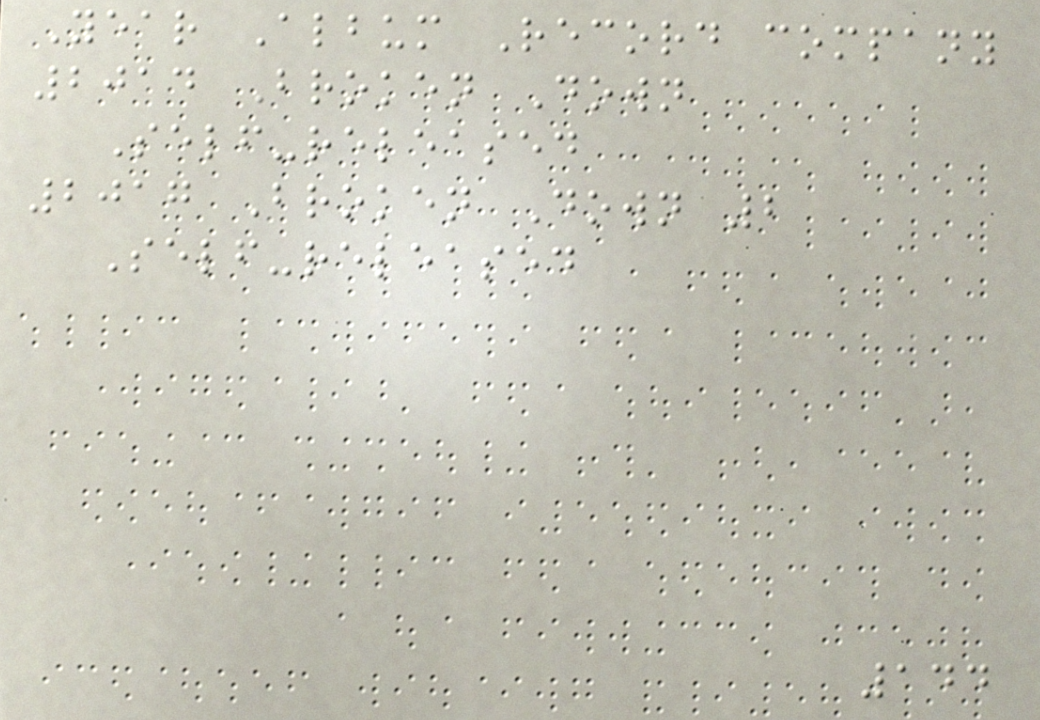Year Album Record company
2014 Broken Down
Self-released
2017 Broken Down 2
Self-released
144
